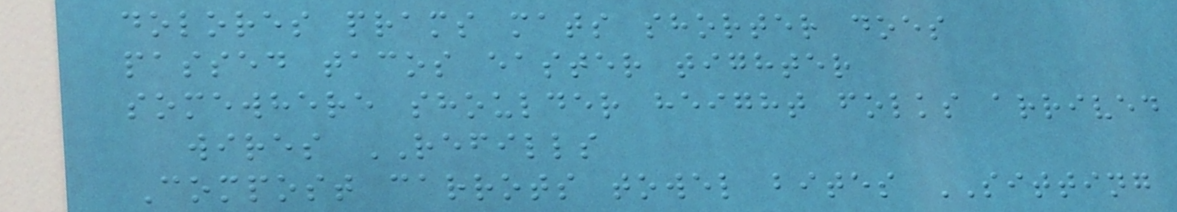dolores prams mats shorter does
passed tacos easter tighter
somewhere shoulder height folks arrived
wires REFILLS
Compost carrots towel bites SITTING
